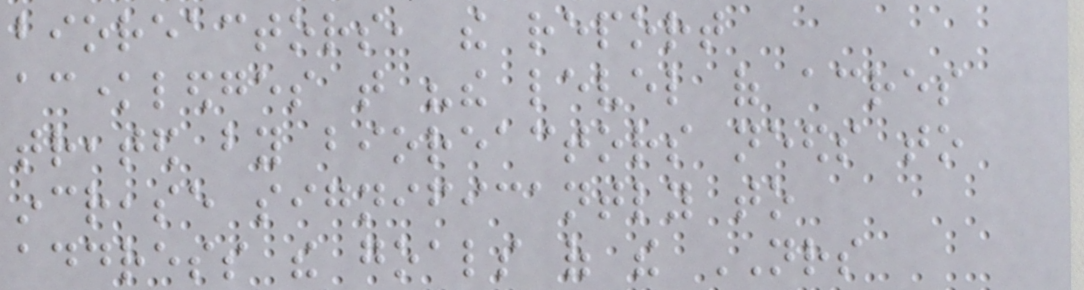bioreactors, the report
acknowledges that "the level of acres
treated by bioreactors needs to
increase significantly to
address the goals of the NRS
